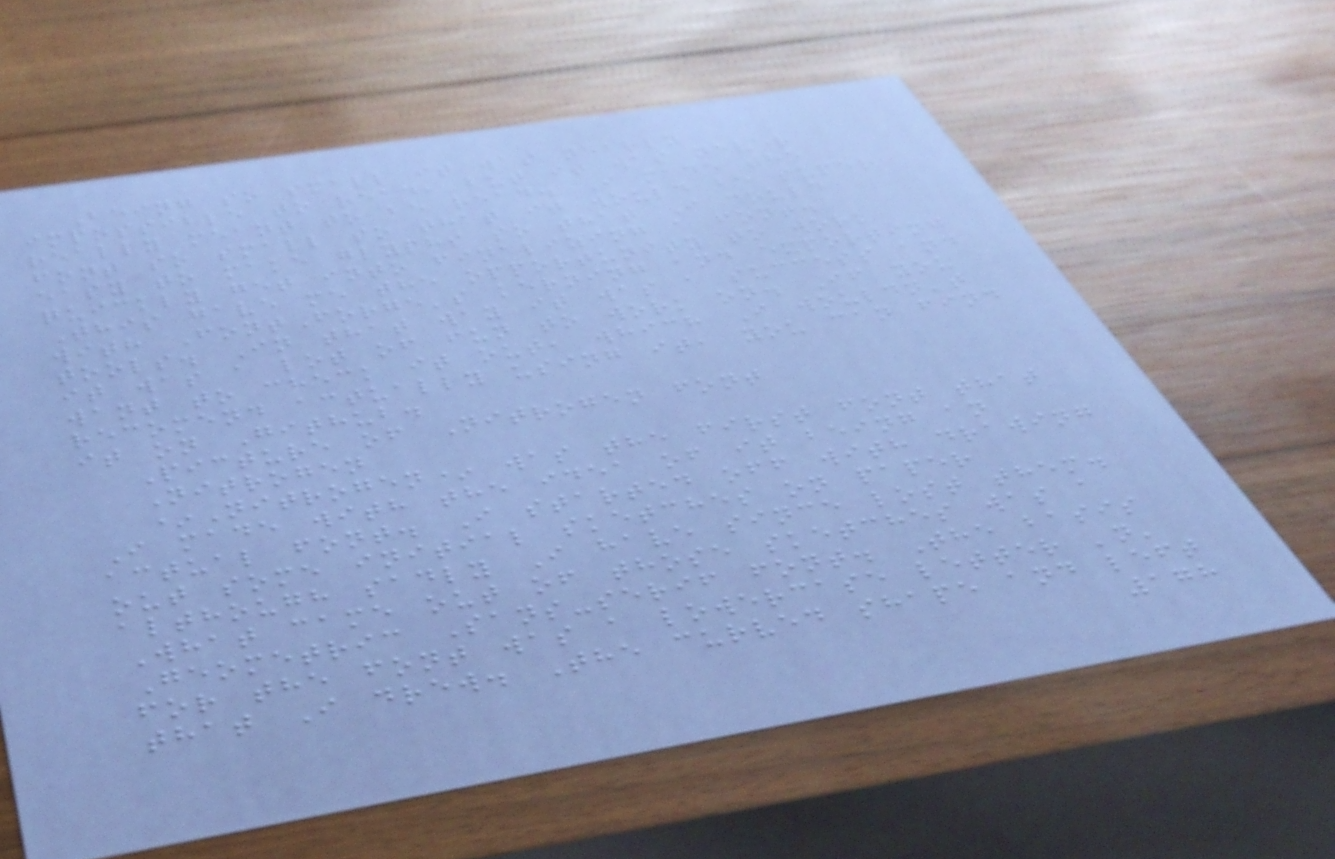Being so small it was nearly
impossible to read, but it was never
really meant to be read. I made the
font so small so that it would be super
easy to make glyphs so that I could
quickly get into finalizing a font.
This gave me the opportunity to work
with FontForge's kerning and exporting
tools. In that way it was a success and
it was a lot of fun to work on. If you
want to check it out, which I wouldn't
recomend actually using it, you can find
it on Github.
Picture of Nitrogen font
Nitrogen
*Nitrogen* was the first font that
I made with the idea of it being an
actual font. I started off with drawing
out some initial sketches on paper
although sadly I have since lost them.
What came out of those sketches was a
Geometric Sans-serif font. The basis
for the font was a lowercase letter 'n'
that I drew. The curved shape and left
178
